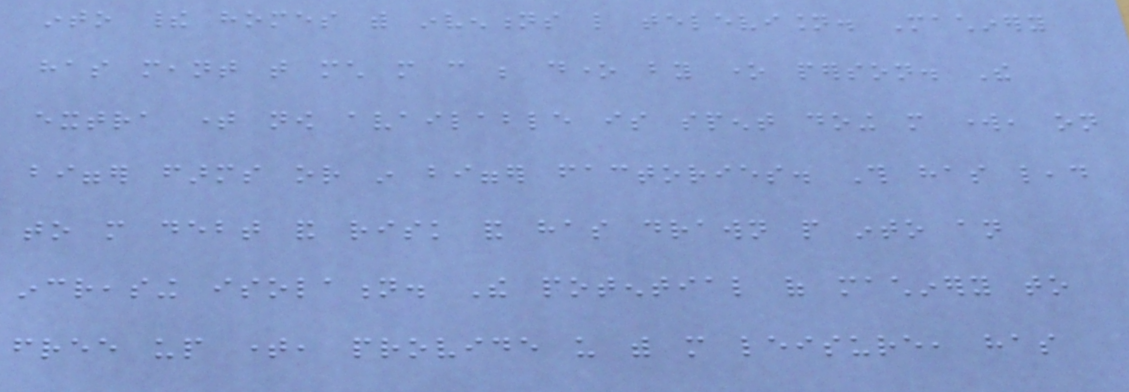into their homes with inventions like television. Machinery
has meant that much more can be done by one person. The
extra time now available is spent doing more work, on
bigger farms or in bigger factories. This has lead
to more debt and risk and has drawn people into an
increasing isolation. The potential of machinery to
free up time, provide us with more leisure, has
